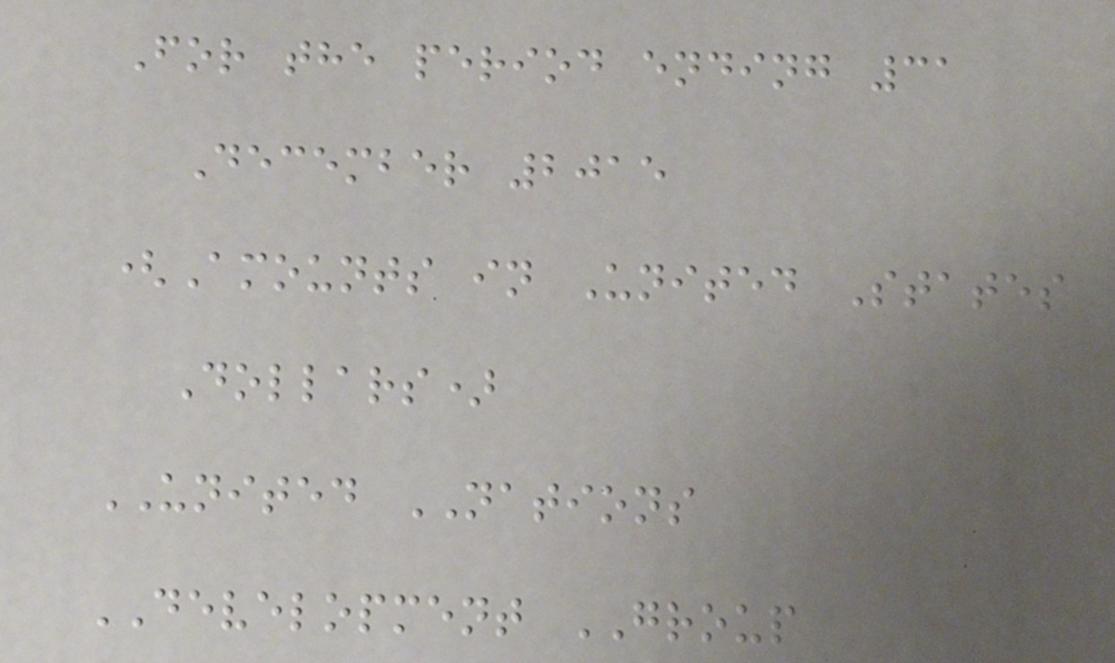For the period ending 31
December 2015
(Amounts in United States
Dollars)
UNITED NATIONS
DEVELOPMENT GROUP
